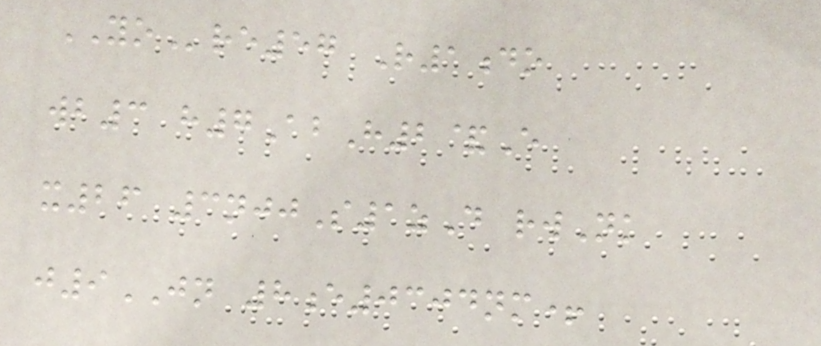YOre57 R1do
wb3 h7AbH2&E
x26 3njjS1zD rwNk
j9JN 8e0304nm+
